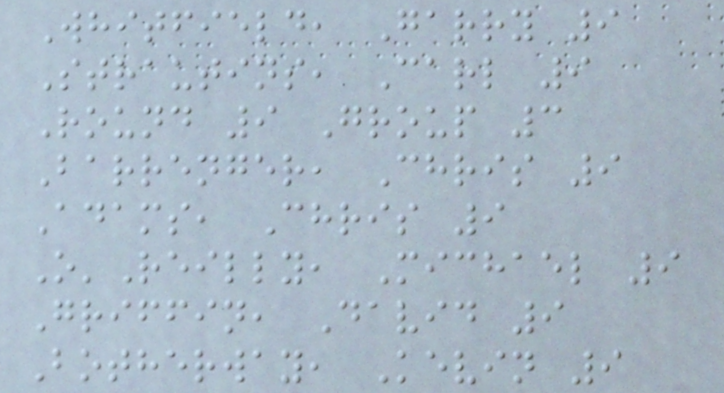Whitfield, Garry 9
Strautins, Carl 9
Round 9 Group 3
Barrenger, Chris 9
Adams, Chris 9
O'Reilly, Michael 9
Griffin, David 9
Botherway, Kevin 9
